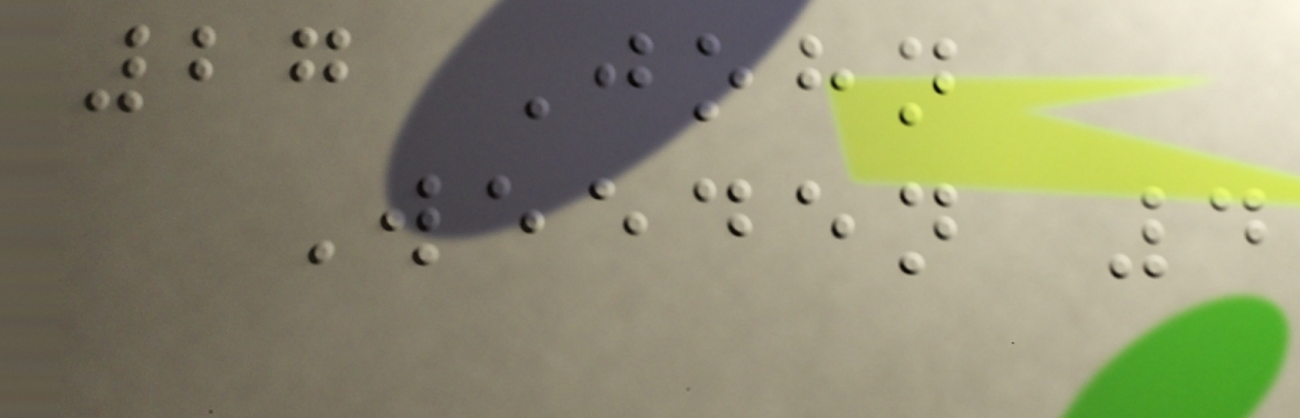27 John
Weeden 4
